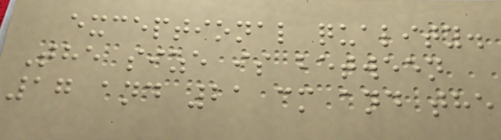exceptional quality.
The size is between
17 and 21 cm and the
